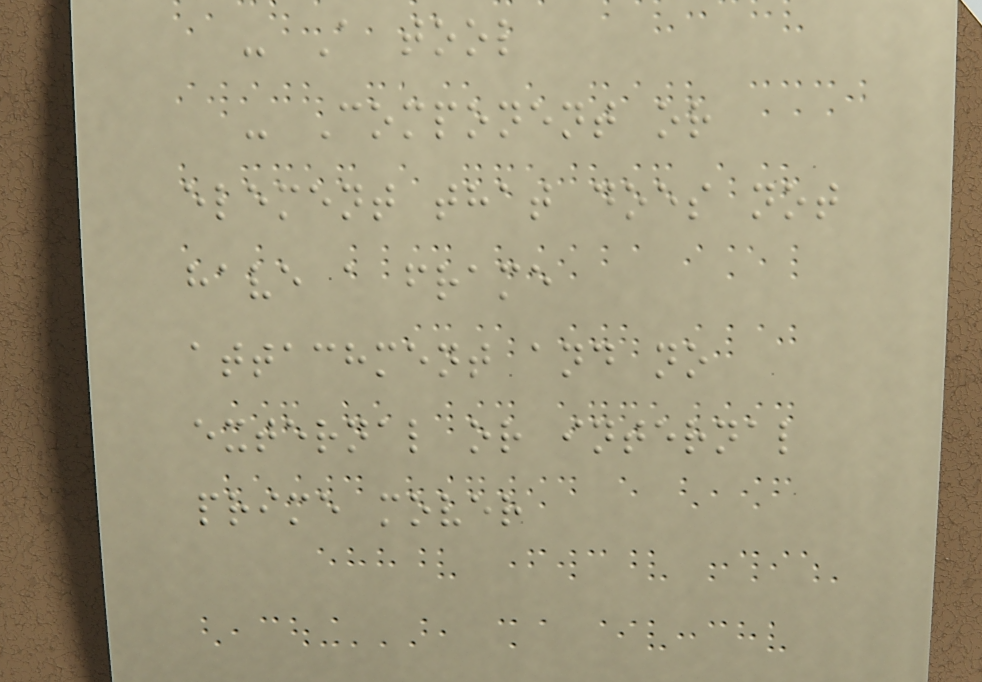- A tool
- Component or
element that does not
have a frame
attachment and no
external or internal
prime mover
